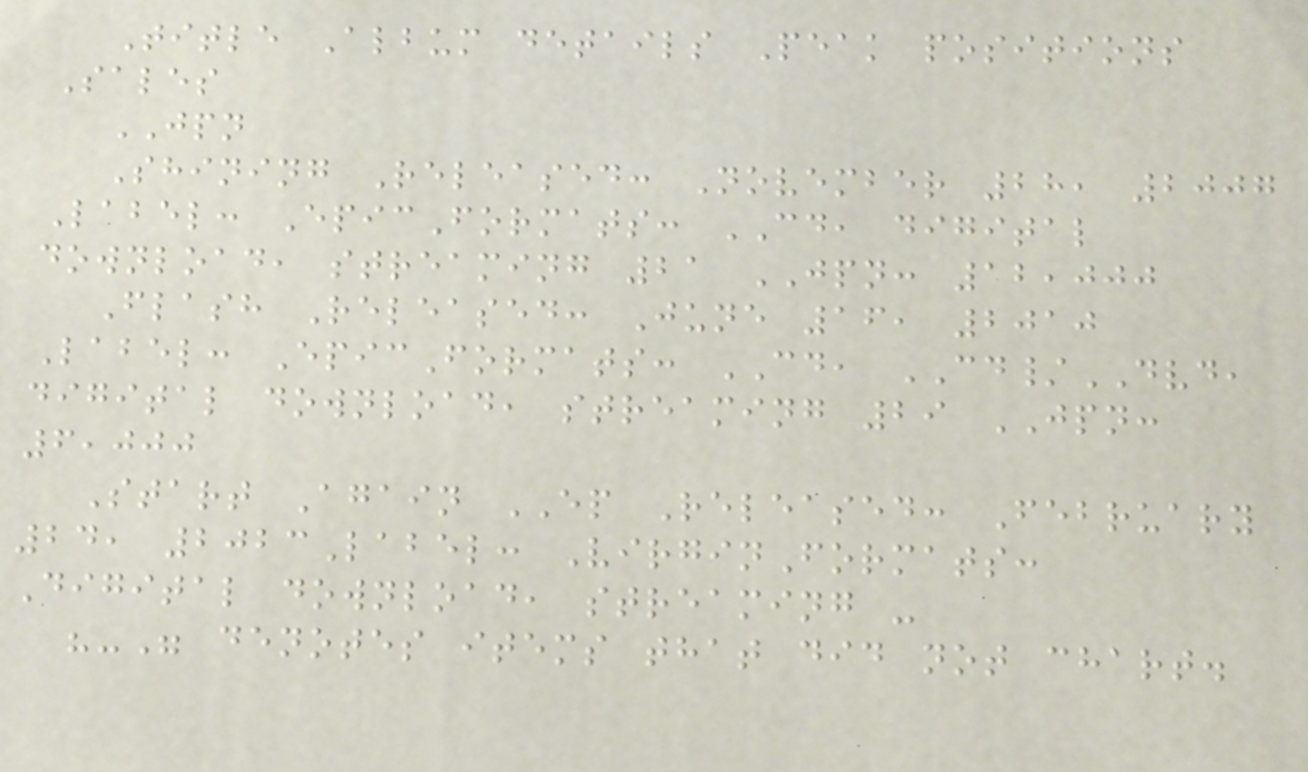Title Album details Peak positions
Sales
JPN
Shining Released: November 28, 2007
Label: EpicFormats: CD, digital
download, streaming 21 JPN: 12,000
Flash Released: June 16, 2010
Label: EpicFormats: CD, CD/DVD,
digital download, streaming 29 JPN:
6,000
Start Again EP Released: February
24, 2023Label: VirginFormats:
Digital download, streaming -
"-" denotes items that did not chart.
